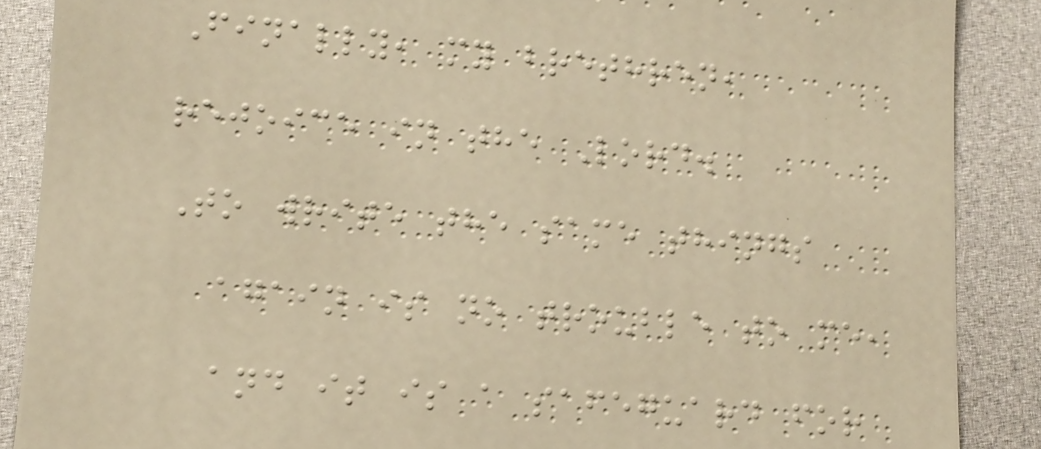Finally, my brethren,
rejoice in the Lord.
To write the same things
again is no trouble to me,
and it is a safeguard for
